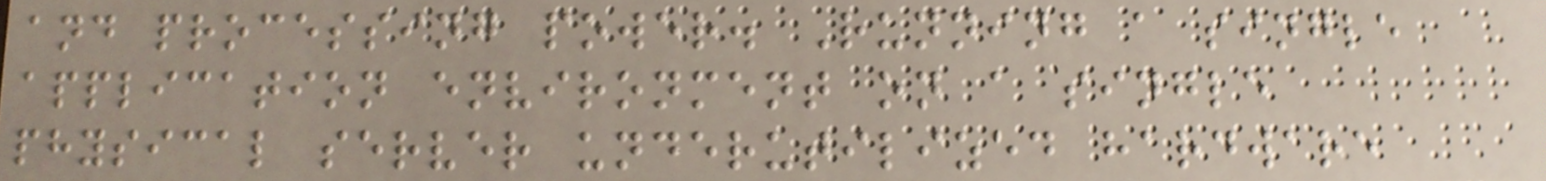and processing power. Running a single
application environment on a single
physical server underutilized hardware
